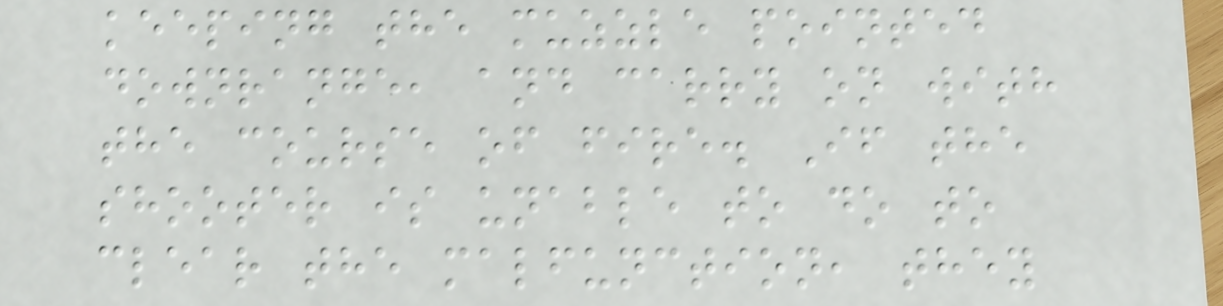keeping the muzzle pointed
downrange, and carry on with
the course of fire. If the
shooter is unable to do to
clear the malfunction, they
